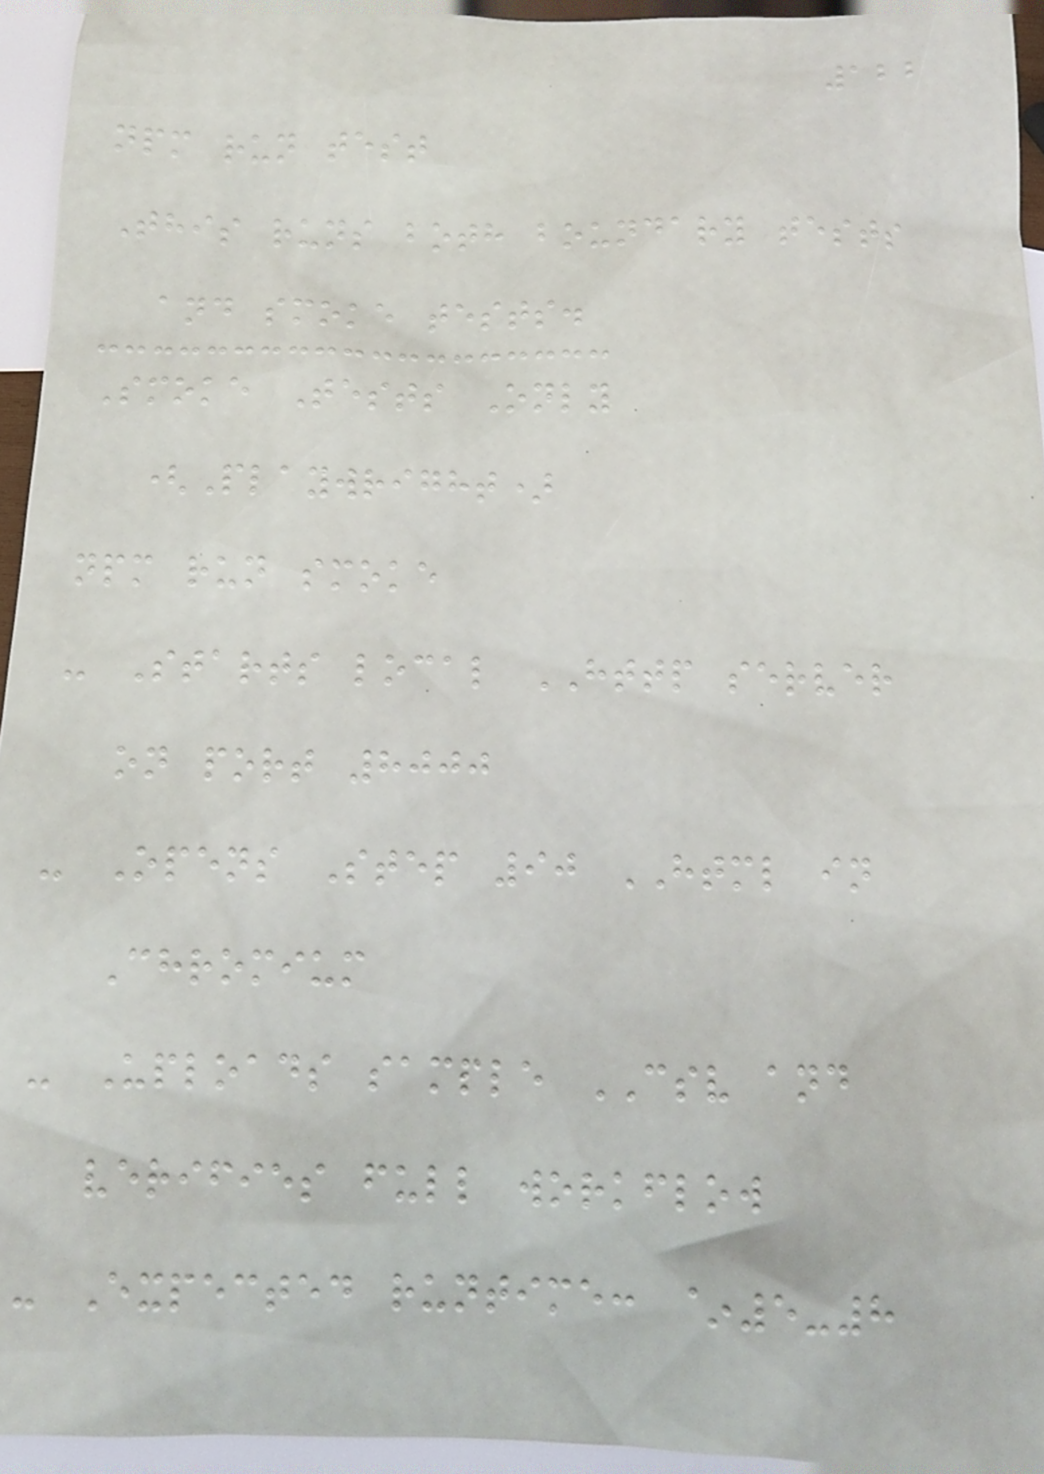122
npm run test
This runs both boundary tests
and smoke tests.
Smoke Tests Only
(Playwright)
npm run smoke
- Starts local HTTP server
on port 8000
- Opens Step 90 HTML in
Chromium
- Uploads sample CSV and
verifies full workflow
- Expected runtime: ~5-8
